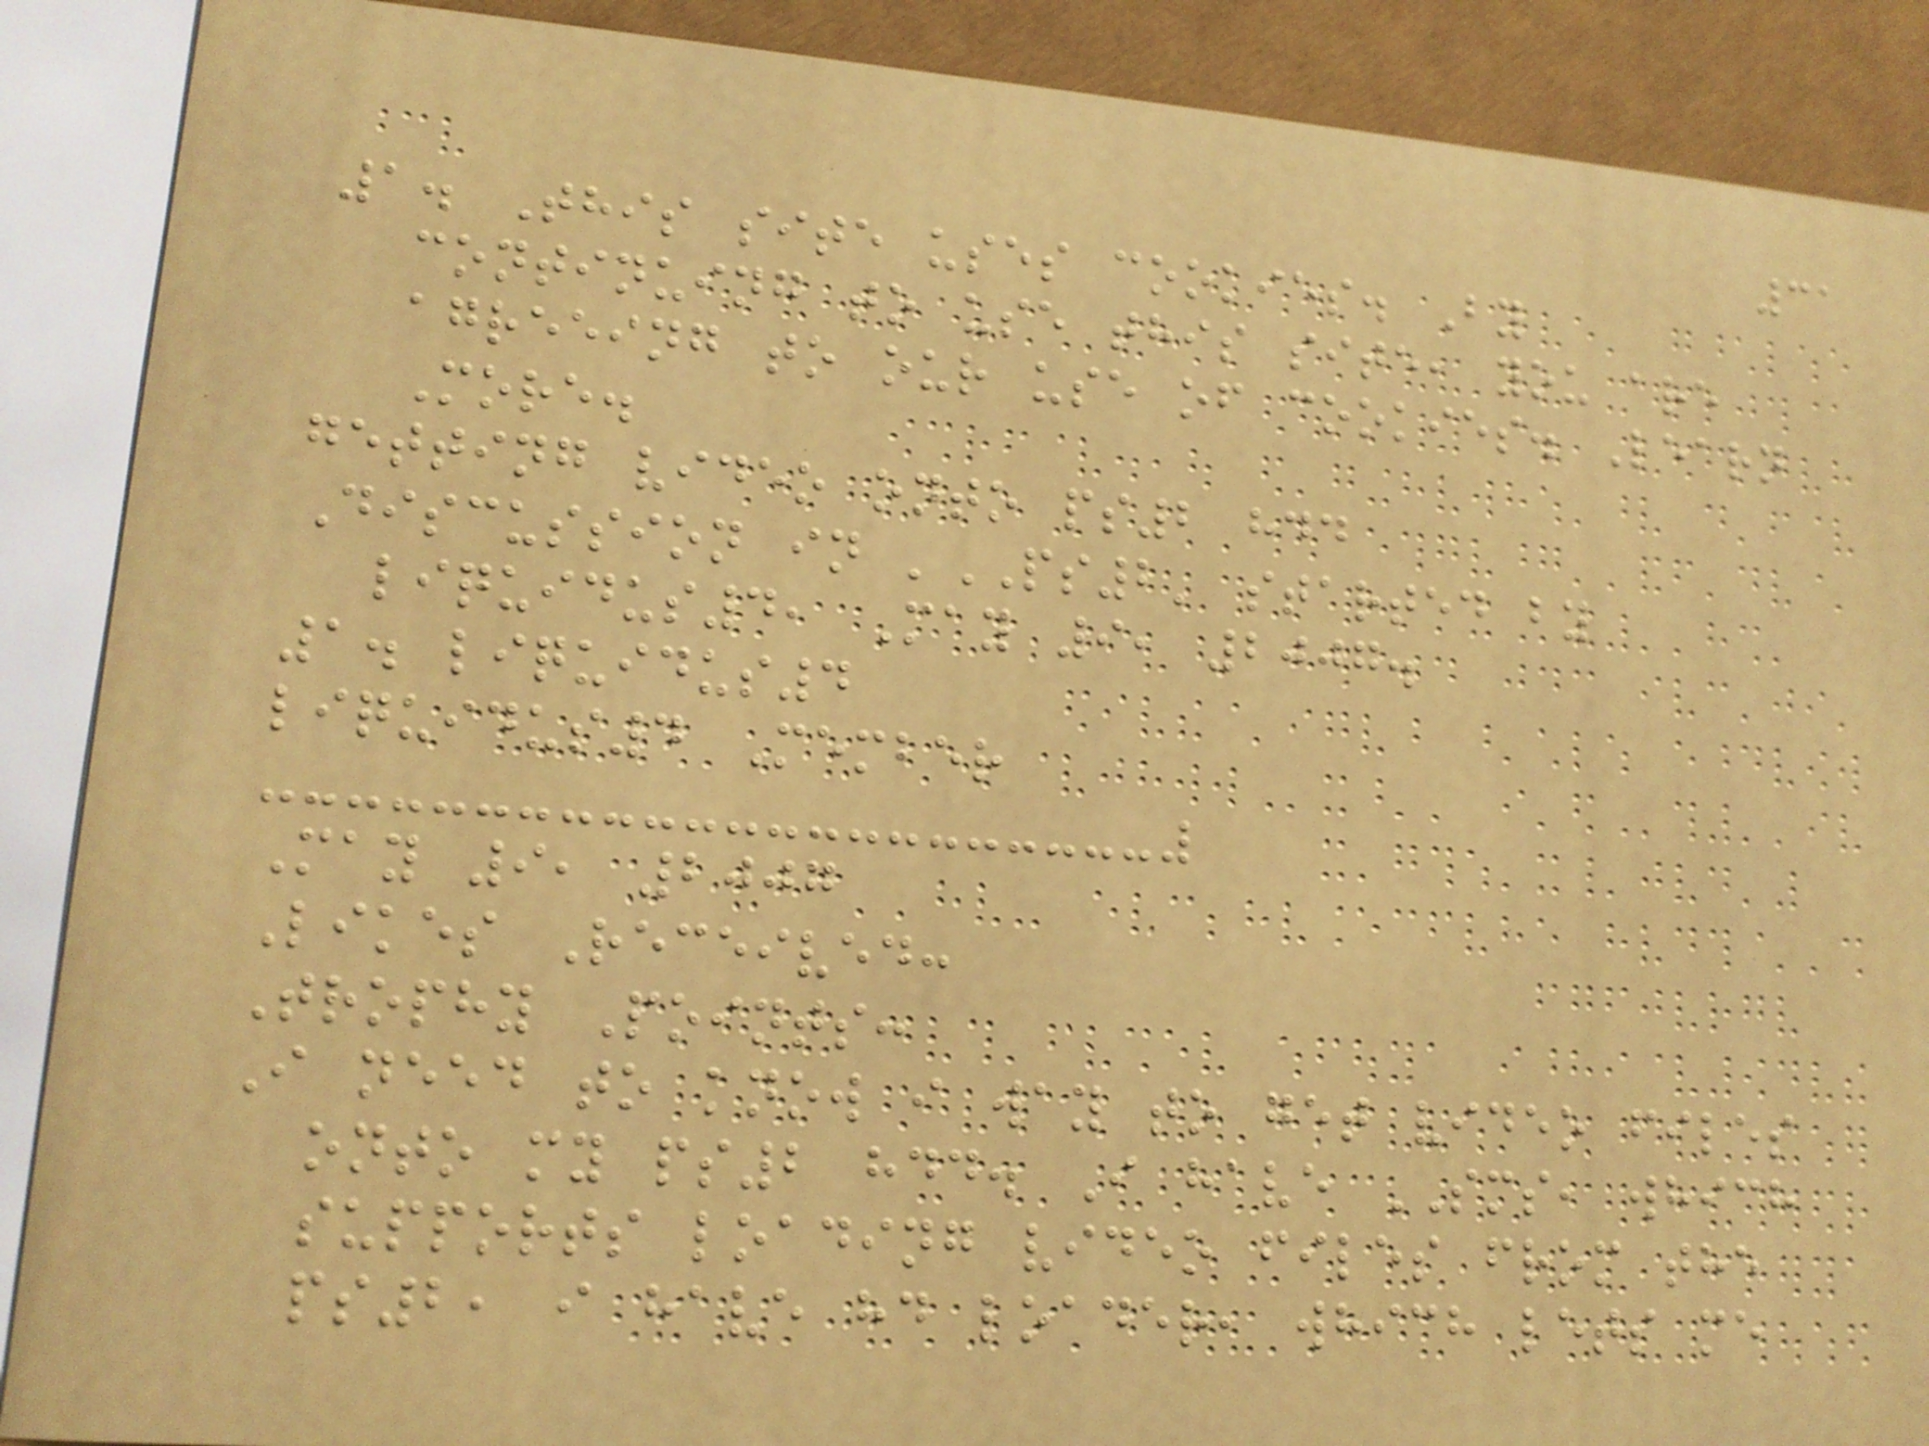31
1. This site uses cookies. By
continuing to use this site, you are
agreeing to our use of cookies. Learn
More.
getting video onto ps2 hdd
Discussion in 'PS2' started by
liquidus4, May 9, 2007.
1. liquidus4
liquidus4 Member
May 9, 2007
Likes Received:
Trophy Points:
I need to know i way to get video files
onto my ps2 hdd. I have SMS, which
supports loading video files from the
ps2, i have hd loader, which lets me
